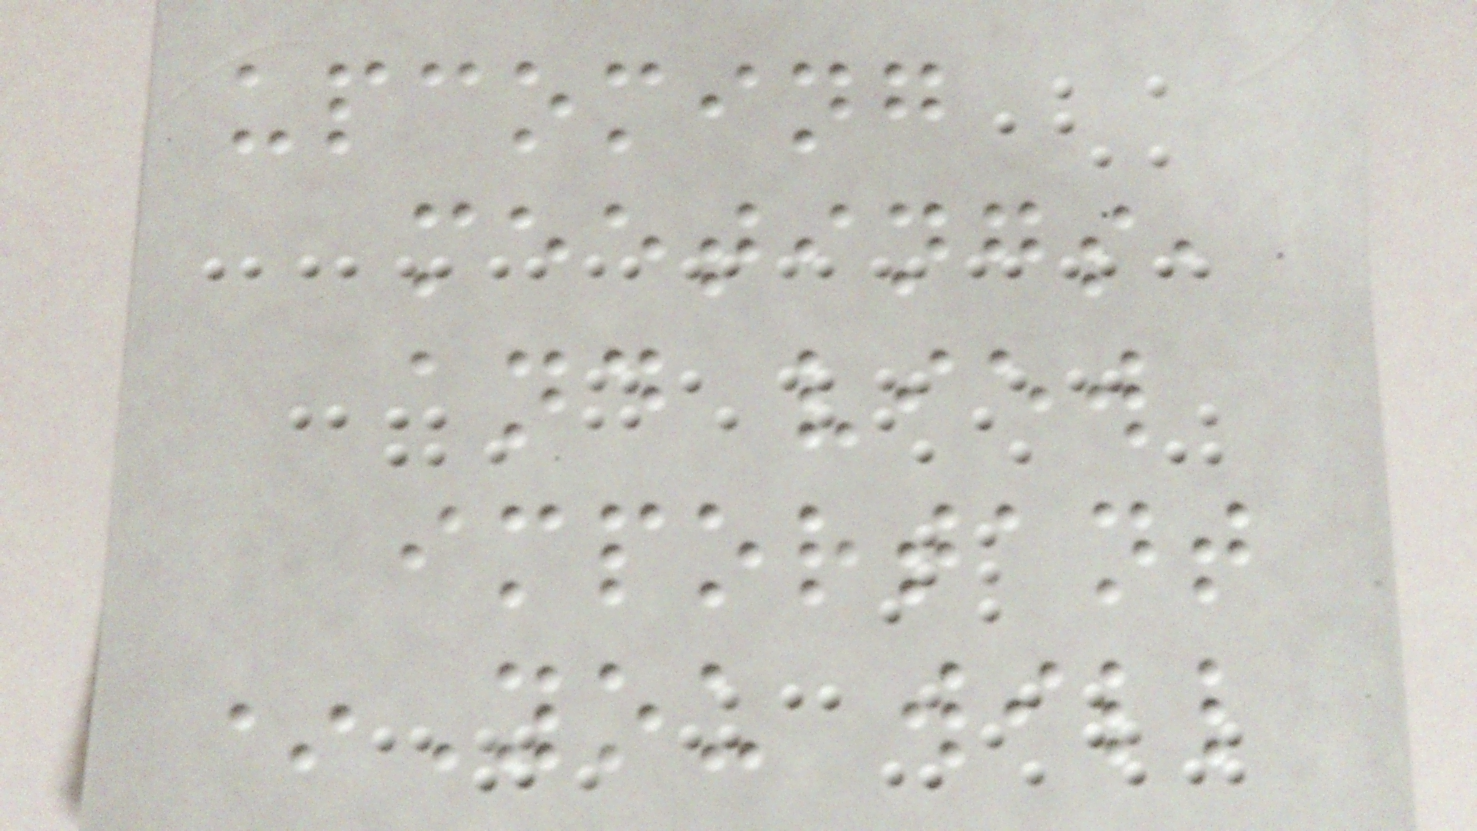upcoming
meetings,
and view
important
*You will
